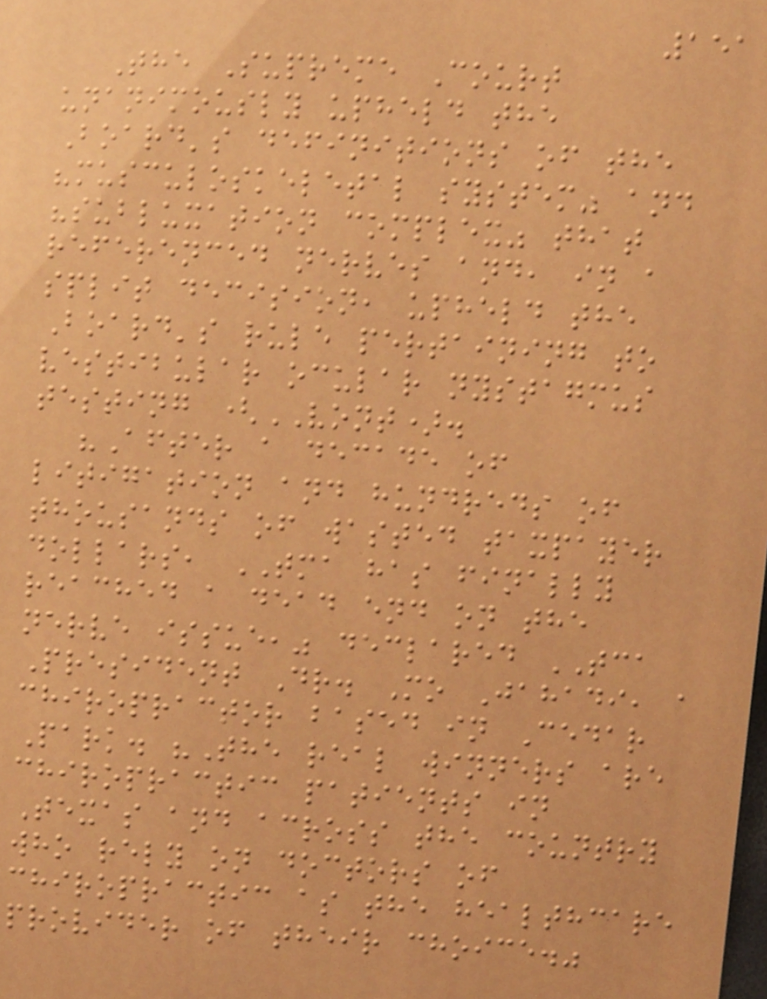151
The Supreme Court
unanimously upheld the
Board's definitions of the
"musculoskeletal system" and
"subluxation complex" that
referenced nerves and, in a
split decision, upheld the
Board's rule pertaining to
vestibular ocular nystagmus
testing (VONT).
"After a decade of
litigation and hundreds of
thousands of wasted taxpayer
dollars, TMA has finally
reached a dead end on the
nerve issue," declared TCA
President Dr. Mo Jahadi, a
chiropractor based in Cedar
Park. "The real winners are
chiropractic patients in
Texas and across the country
who rely on doctors of
chiropractic as the healthcare
provider of their choice."
